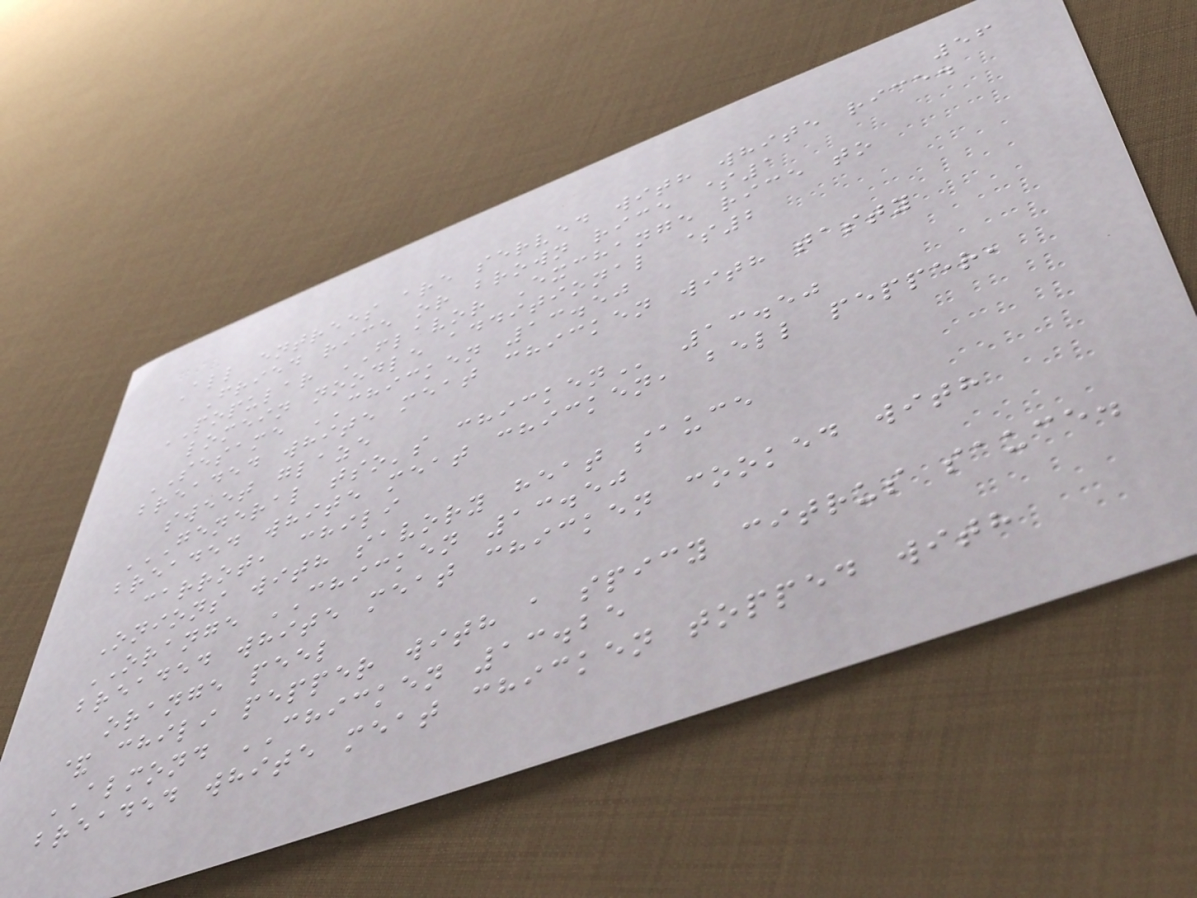56
All entrees are served with white rice.
Fried rice or brown rice $1
POPULAR FLAVOR Exchange rice to
lomein noodle additional $2
SESAME CHICKEN 13.50
breaded white meat chicken with tasty
sweet glaze
GENERAL TSO'S CHICKEN 13.50
breaded white meat chicken, bell pepper,
carrot, chili
Onions with savory heat sauce
ORANGE CHICKEN 13.50
breaded white meat chicken cooked with
orange peel
& chili pepper with a spicy citrus sauce.
ALMOND CHICKEN 13.25
breaded white meat chicken topped with
